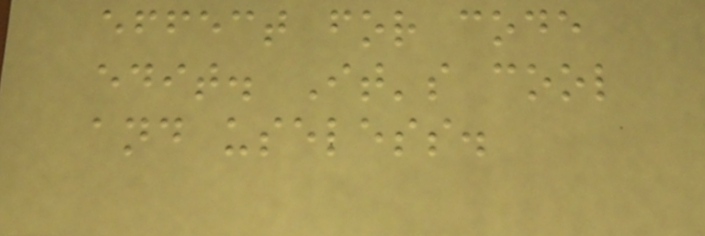effect for code
edit. It's cool
and useless.
